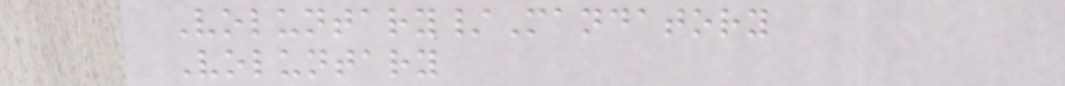Voluntary/Mandatory
Voluntary
